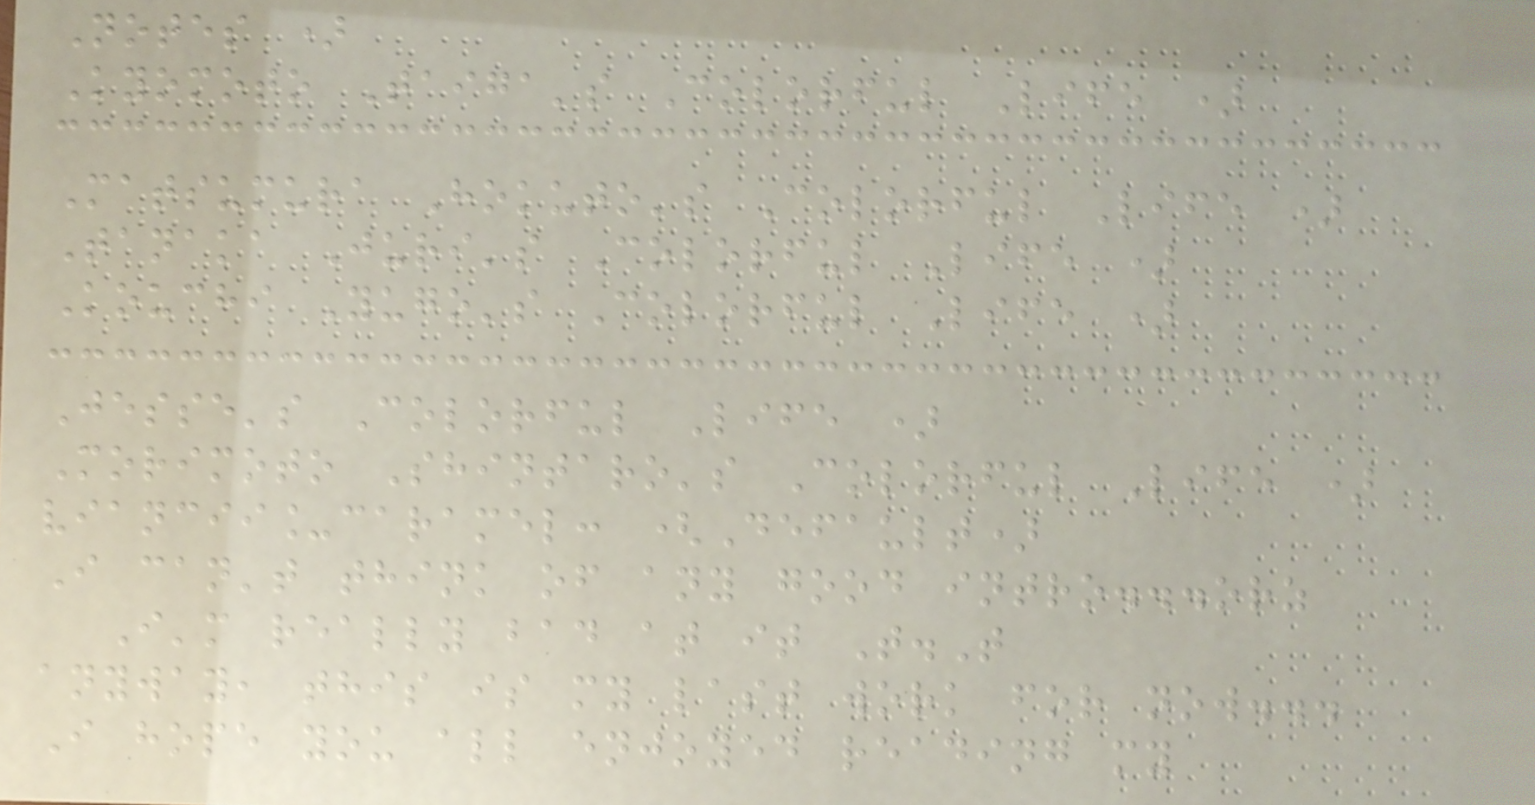Notes )
Kyomoto Taiga's Colorful Life )
Matsumura Hokuto's Colorful Life )
Tanaka Juri's Colorful Life )
Kouchi Yugo's Colorful Life )
Jesse's Colorful Life )
Morimoto Shintaro's Colorful Life )
viancii_caramel: (Default)
I can't think of any good intro...orz
I'm really bad at it T.T
anyway, this is my last work for now...
I hope you all enjoyed reading my
